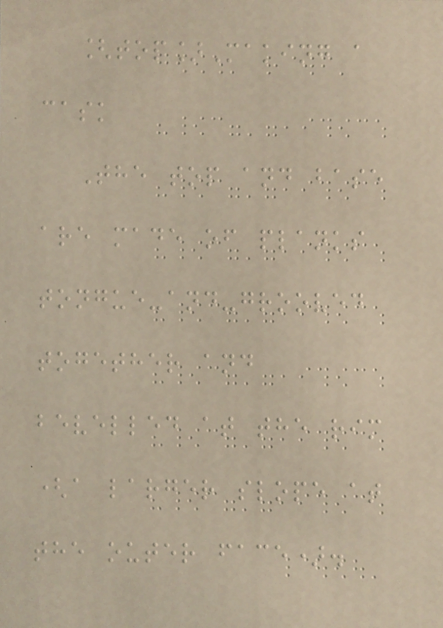[top]Making a
cask
The top and base
are made of planks
tongue-and-grooved
together and
bevelled at the rim
(a larger slope at
the outer face).
